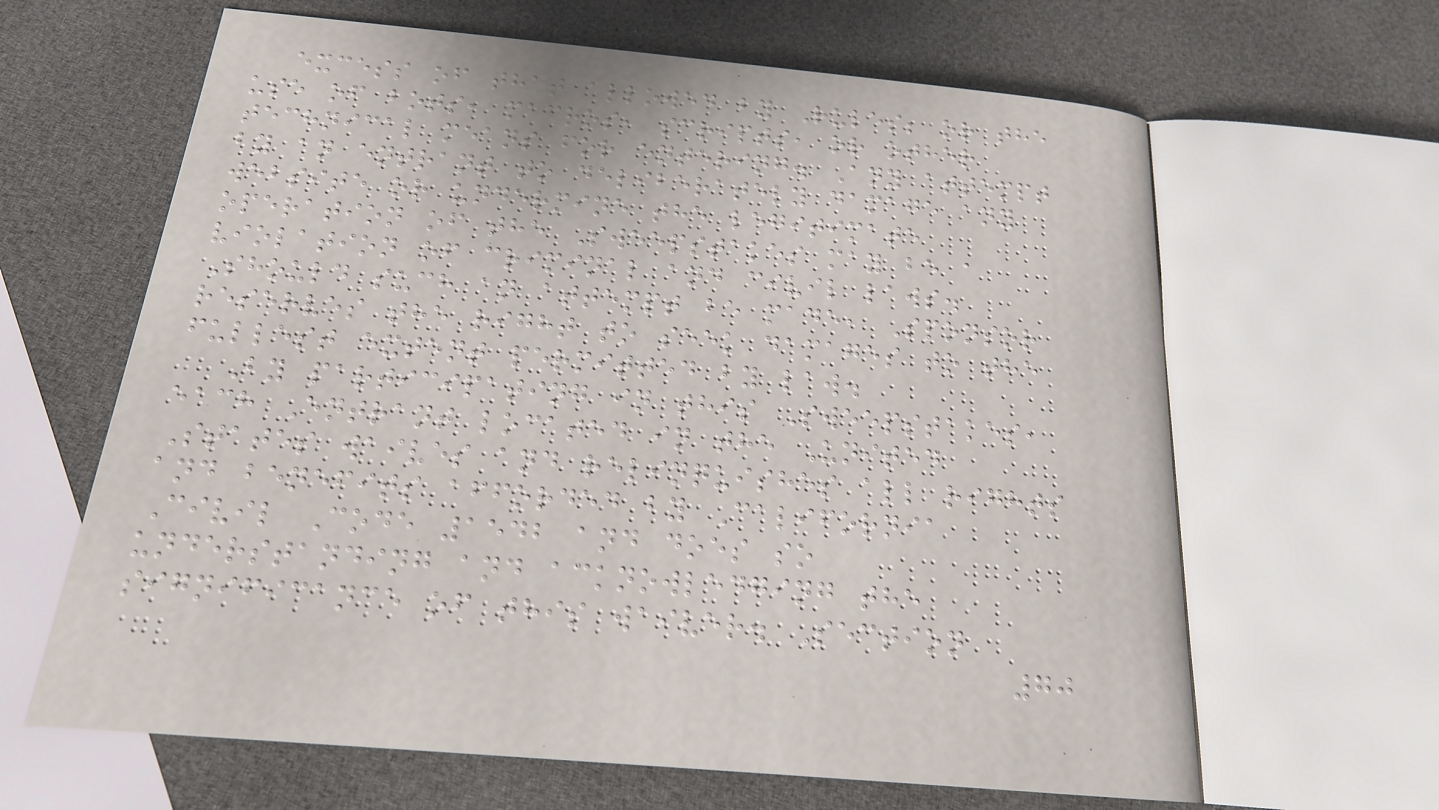excess of that allowed by Rules; or the
use of bots, macros, scripts, or other
technical means for entering. Any attempt
by an entrant to deliberately damage any
website or undermine the legitimate
operation of the Sweepstakes may be a
violation of criminal and civil laws.
Should such an attempt be made, Sponsor
reserves the right to seek damages to the
fullest extent permitted by law.
By participating in this Sweepstakes,
each Entrant located in the United
States waives and relinquishes all rights
and benefits afforded by California
Civil Code 1542 and does so
understanding and acknowledging the
significance of this waiver. Section
70
